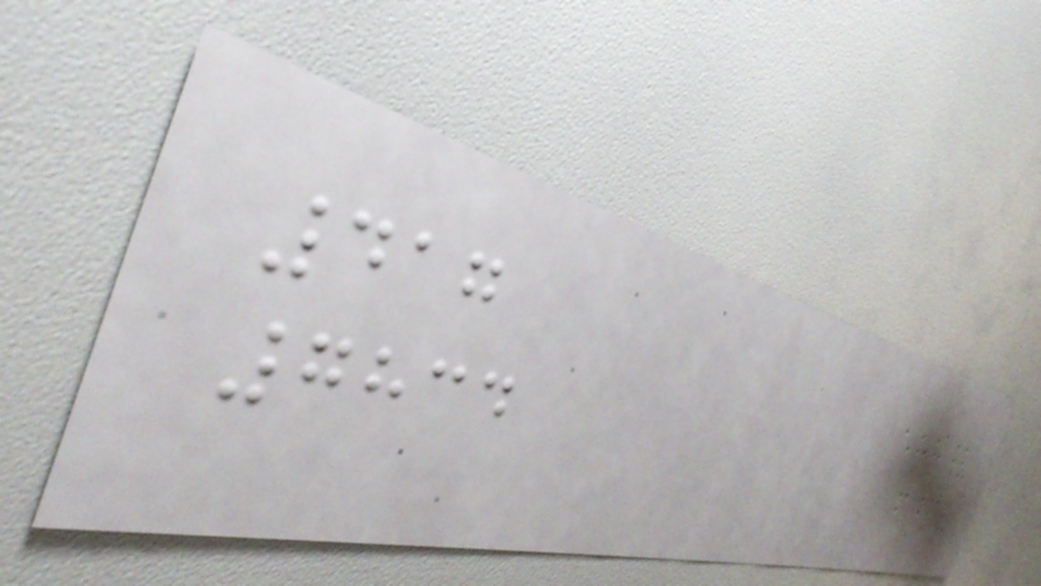417
7834
